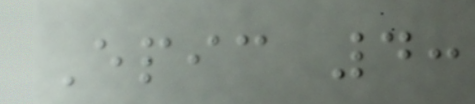Epic 4:
